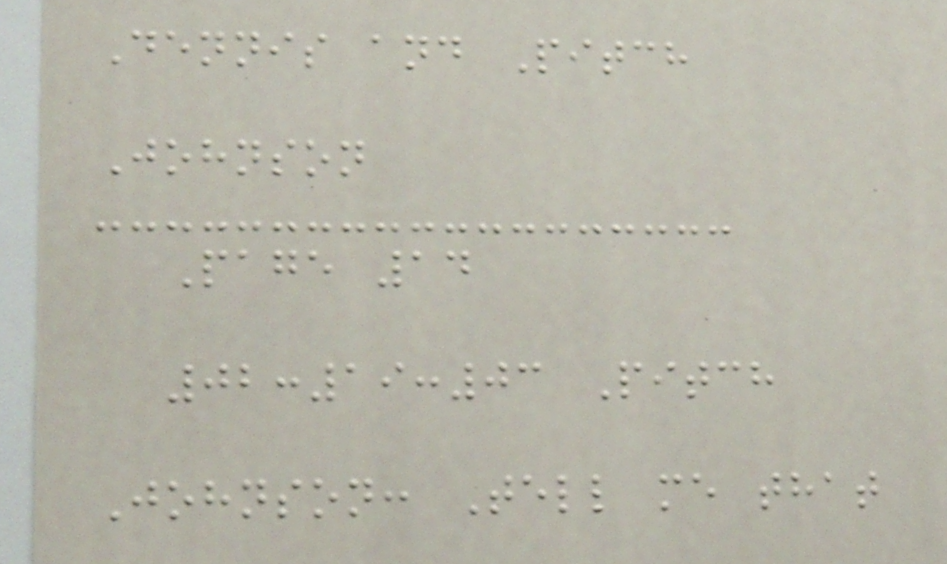Dennis and Pitch
Johnson
Page 14
02:19:03 Pitch
Johnson: Tell me that
